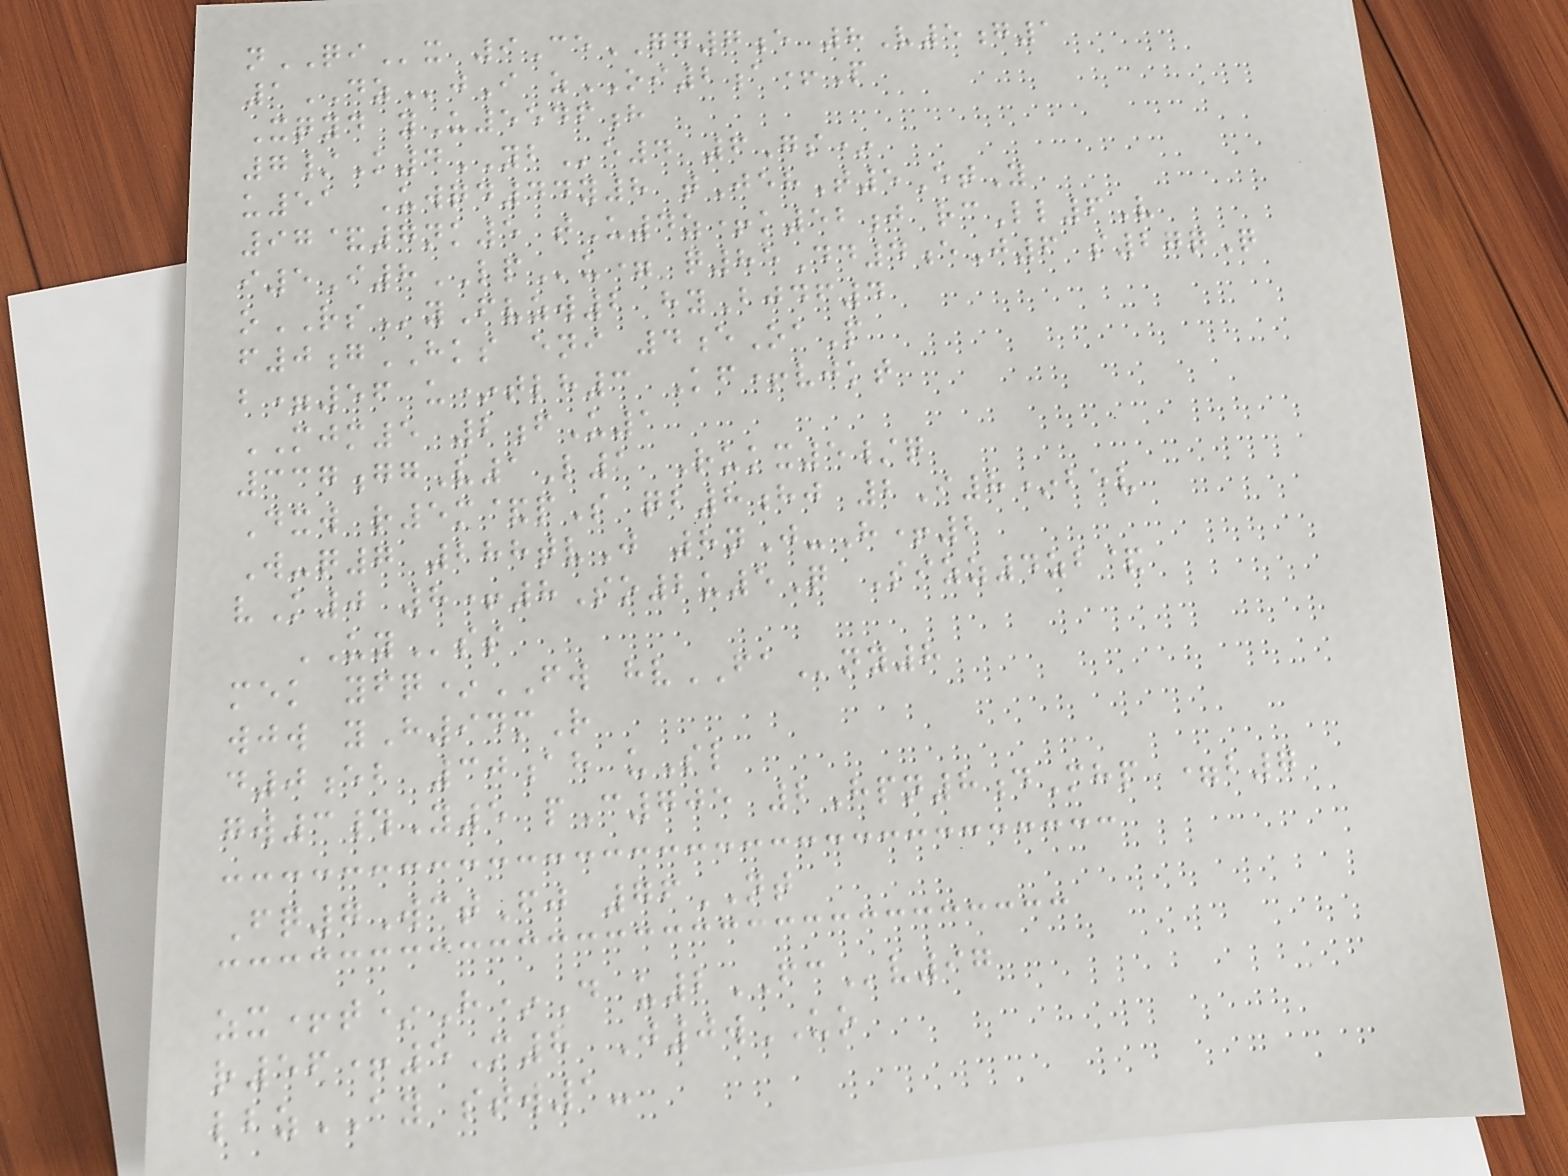nQIx 9CeGG7e 8V5g1
1DZjI zOI2a+P
Xqyd yU5546h
7/K4YBe4 6Gs*
u51 Uwqd44y8 tJehT5EtY
97&7nk5 tU4z+k52j rcLl6V
i5I8LPu= q85Dd4eJ6 s27qQ
oRSyFvzw2 hyBjdf4
f0gHKS eni 4eOaP
b=56 u*tlh3 Kf+vjkt
MJM5 2fU1
337ggV1L1 Rukx5/q
Dxw r5m&pS qb8hj 2I8*bev
W-q7 288tvJ 8nJ-H+2
vK0 8+8So2u5Q Sizz4zb&
UYss
mek yfq*FW hvFAny8
wjw yH94mR
d0eb 30ah uSl
gw3#Y5 pC705 2Hpn8dMhp =b7
Fq7WctFj 76NT
zx+t*H*D u2FCv97
r56+5M8 J0wUO
lbzAY stw1-
